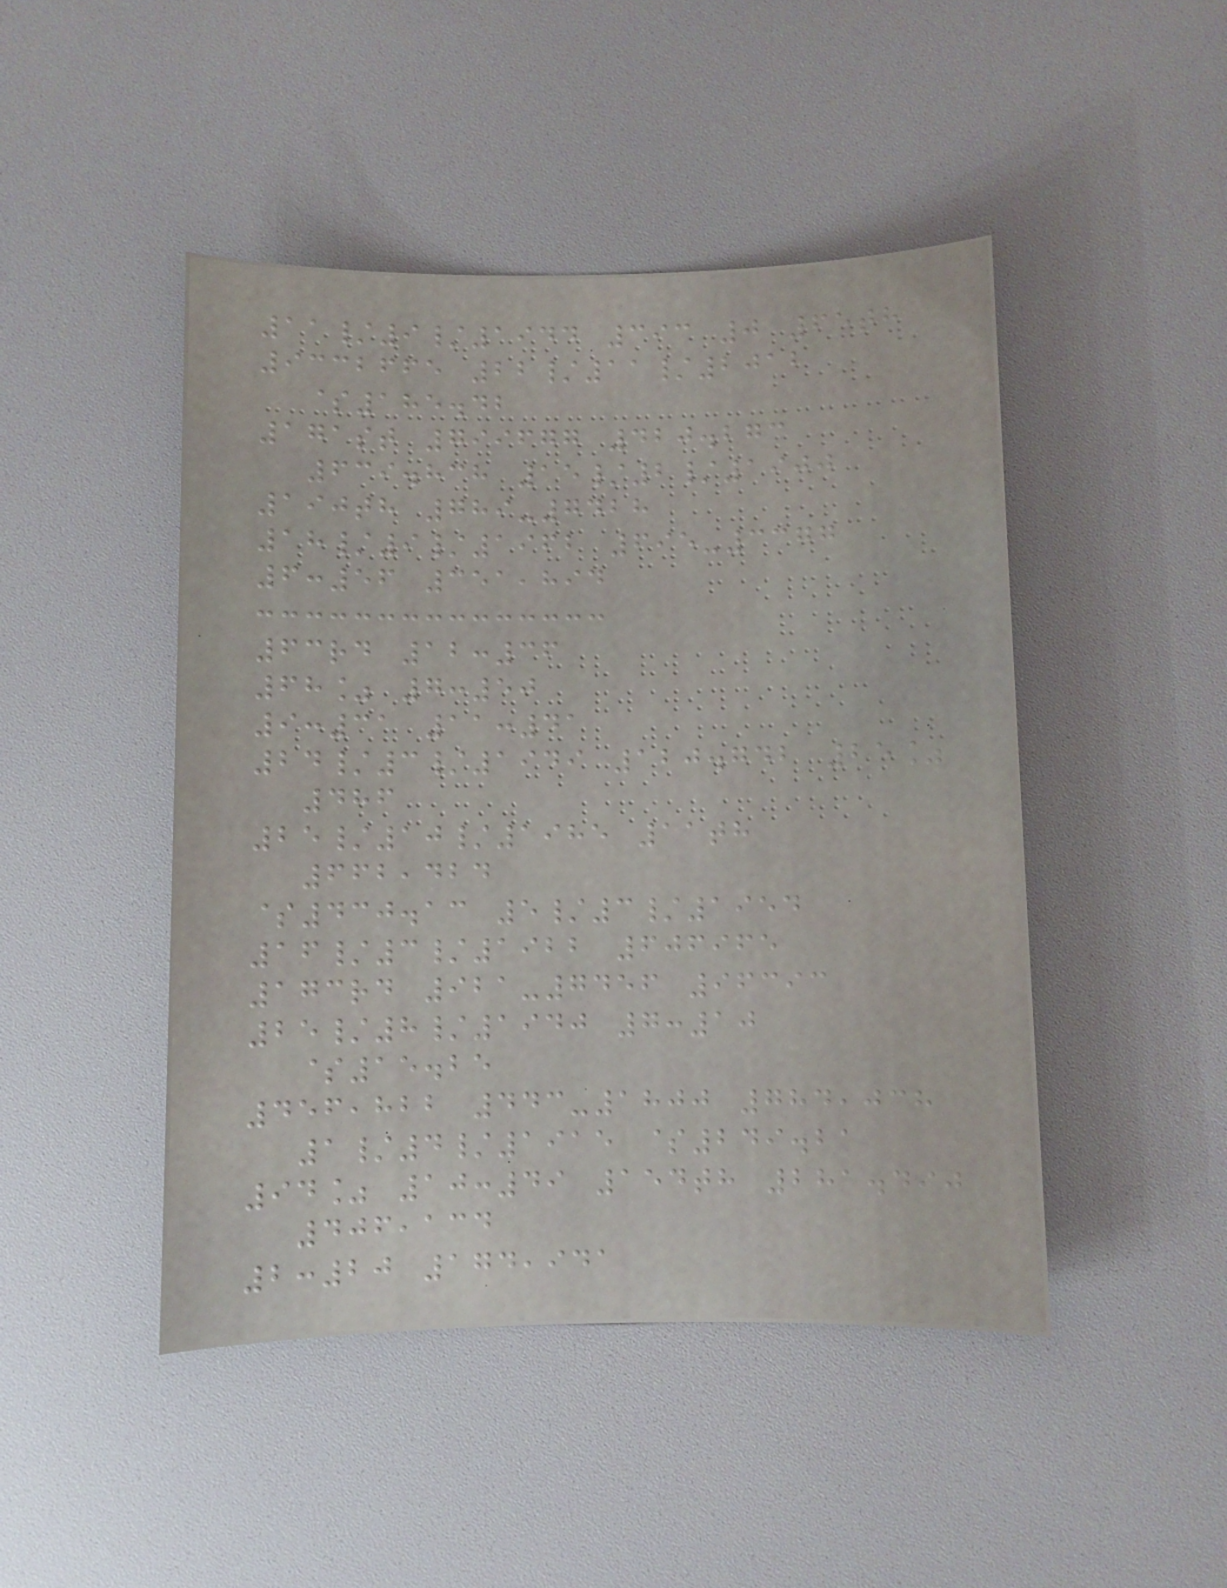11/9/1944 393 0 65th
9332665 22/11/2012
$185.42
171st 799677 420.273
639.838 15/2/1900
190th 789-7428
18/9/1962 695-3377
6:56 351,894
63rd 12:36
68% 7:50
9:31 11:41
24/3/1949 120.742 25%
486
25/10/1985 11th
662,424
$430.13 5/3/1954
16/3/1922 606965
173rd 921-7456 96393
25/8/1940 7:10
$15.25
456,822 443-1800 784,038
1/4/1915 $249.21
94% 10:49 154th 281.490
406,134
2:20 174,941
